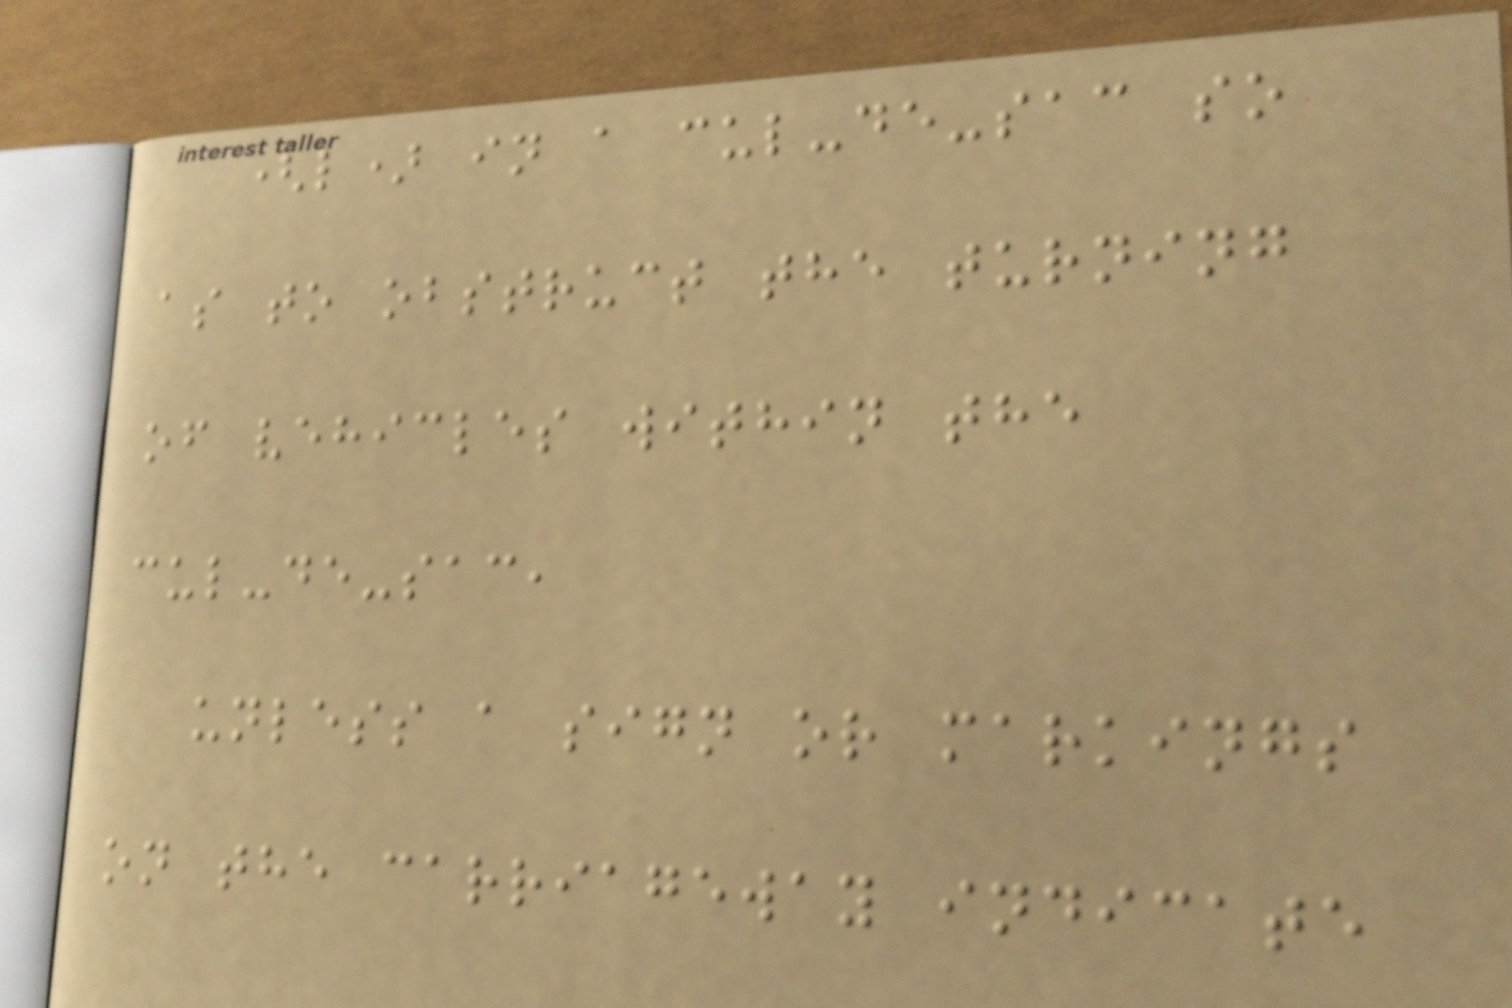(l) in a cul-de-sac so
as to obstruct the turning
of vehicles within the
cul-de-sac,
unless a sign or markings
on the carriageway indicate
